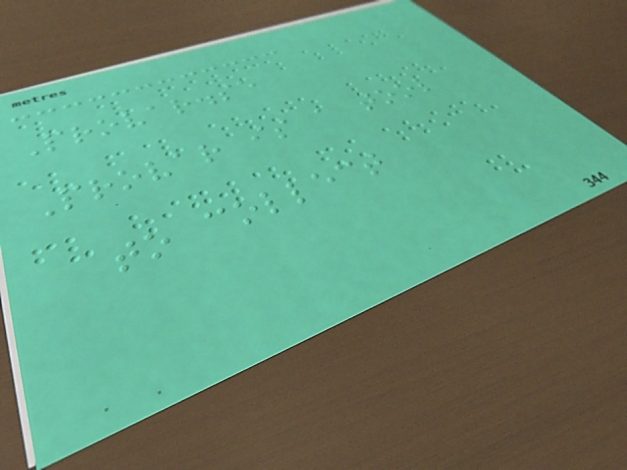Provar.se
Provar is a tool
to collect
